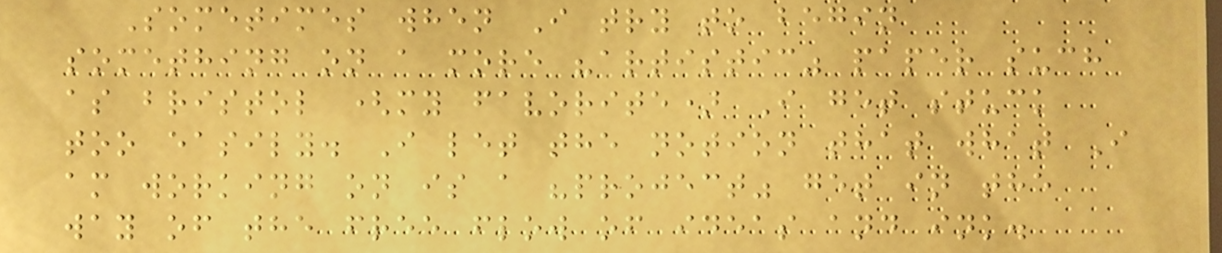Sometimes when I try to begin
something on a more "artistic" paper such
as bristol (my favorite) I get stuck
too easily. I let the notion that what I
am working on is a "project" get in the
way of the free flow of ideas and ink.
